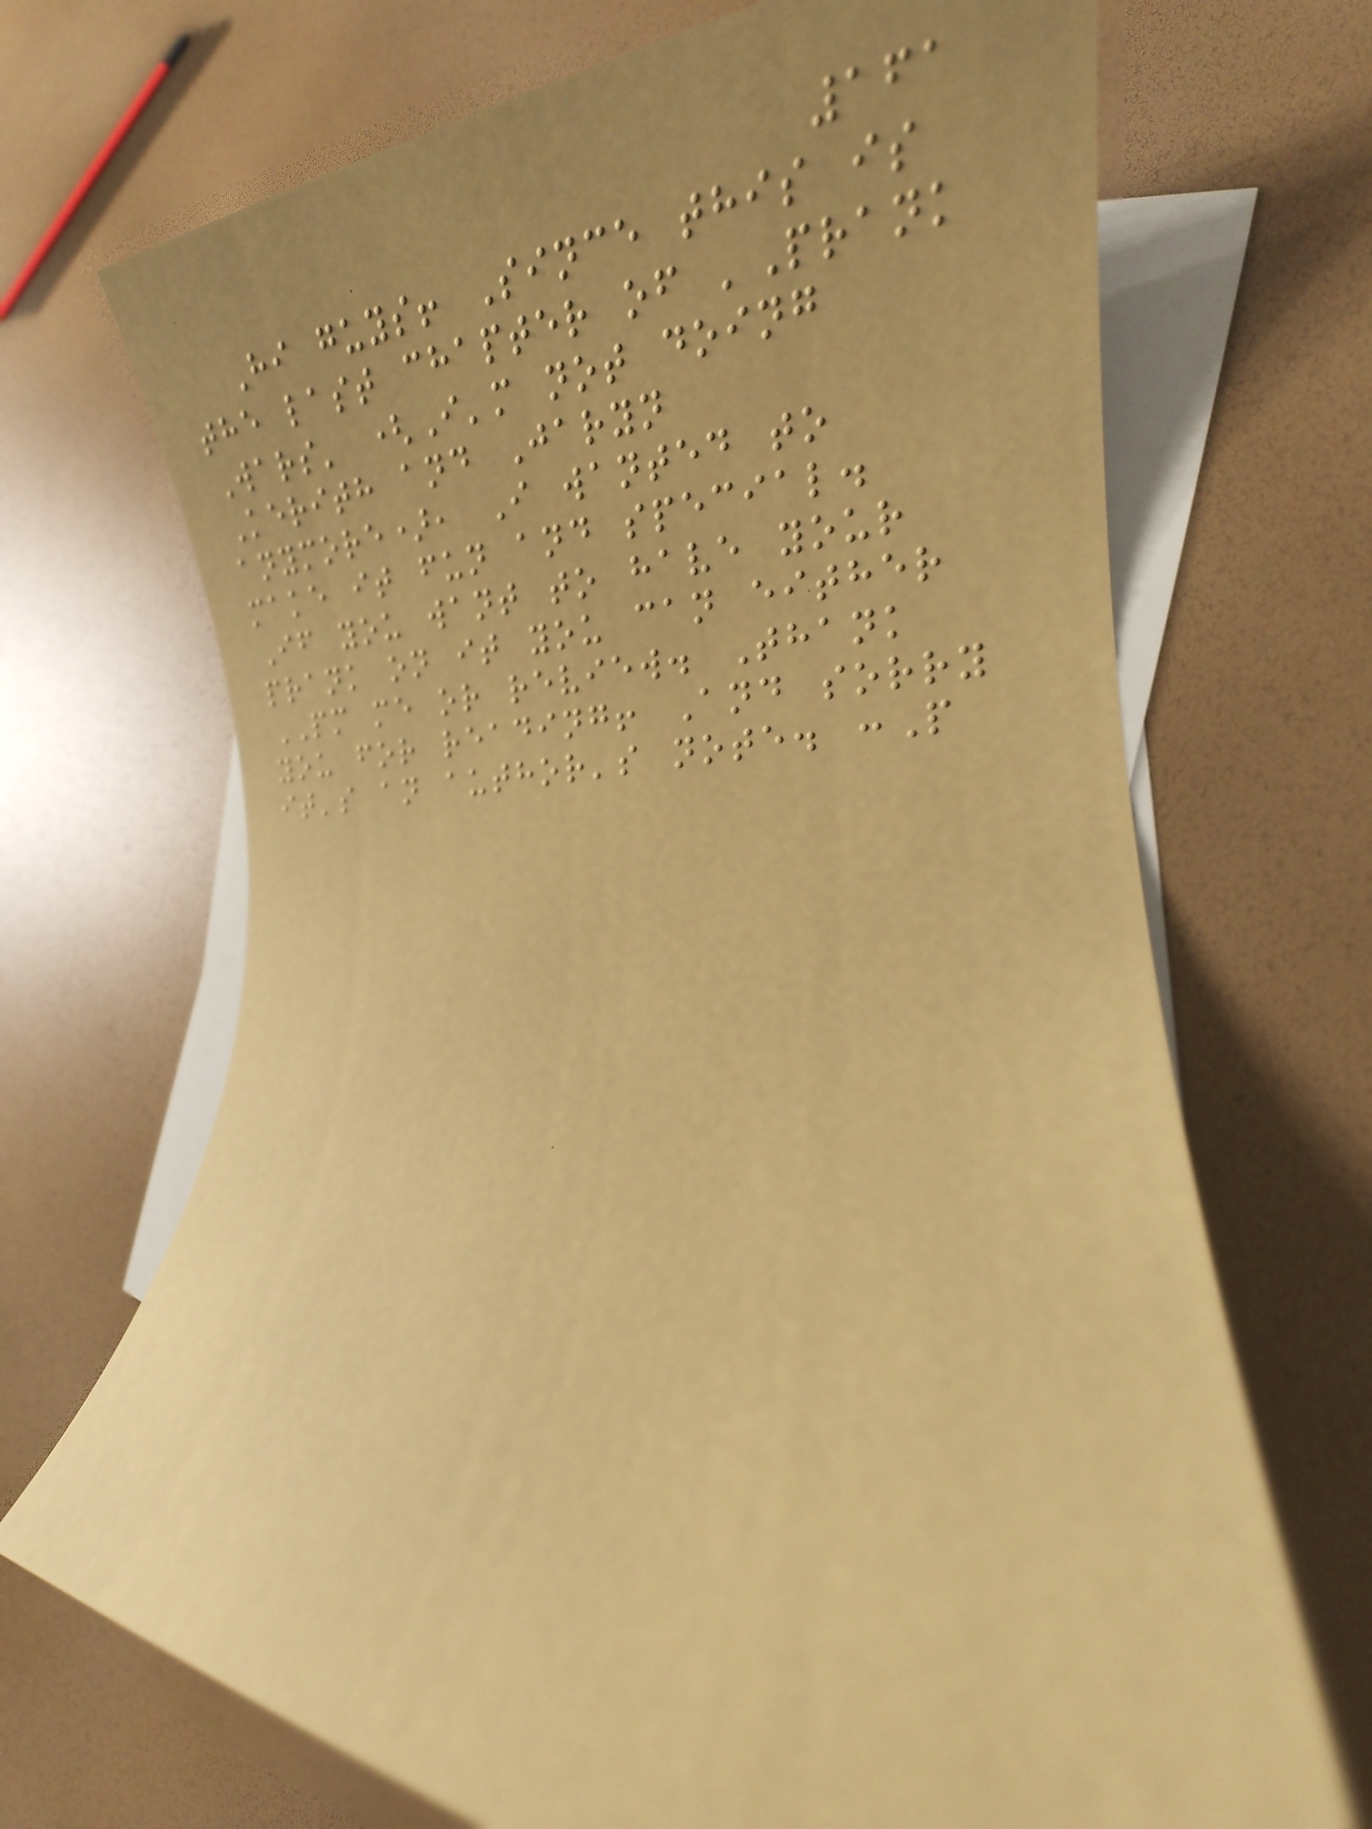161
Hi guys! Since this is
the last chapter of 'Prank
Wars' (I'm not doing
Kerith and Jaryn
anymore), I wanted to
make it fun and special.
If you want to have your
prank on it you can either
PM me or review. Thank
you for reading! And sorry
it's an author's note. :P
